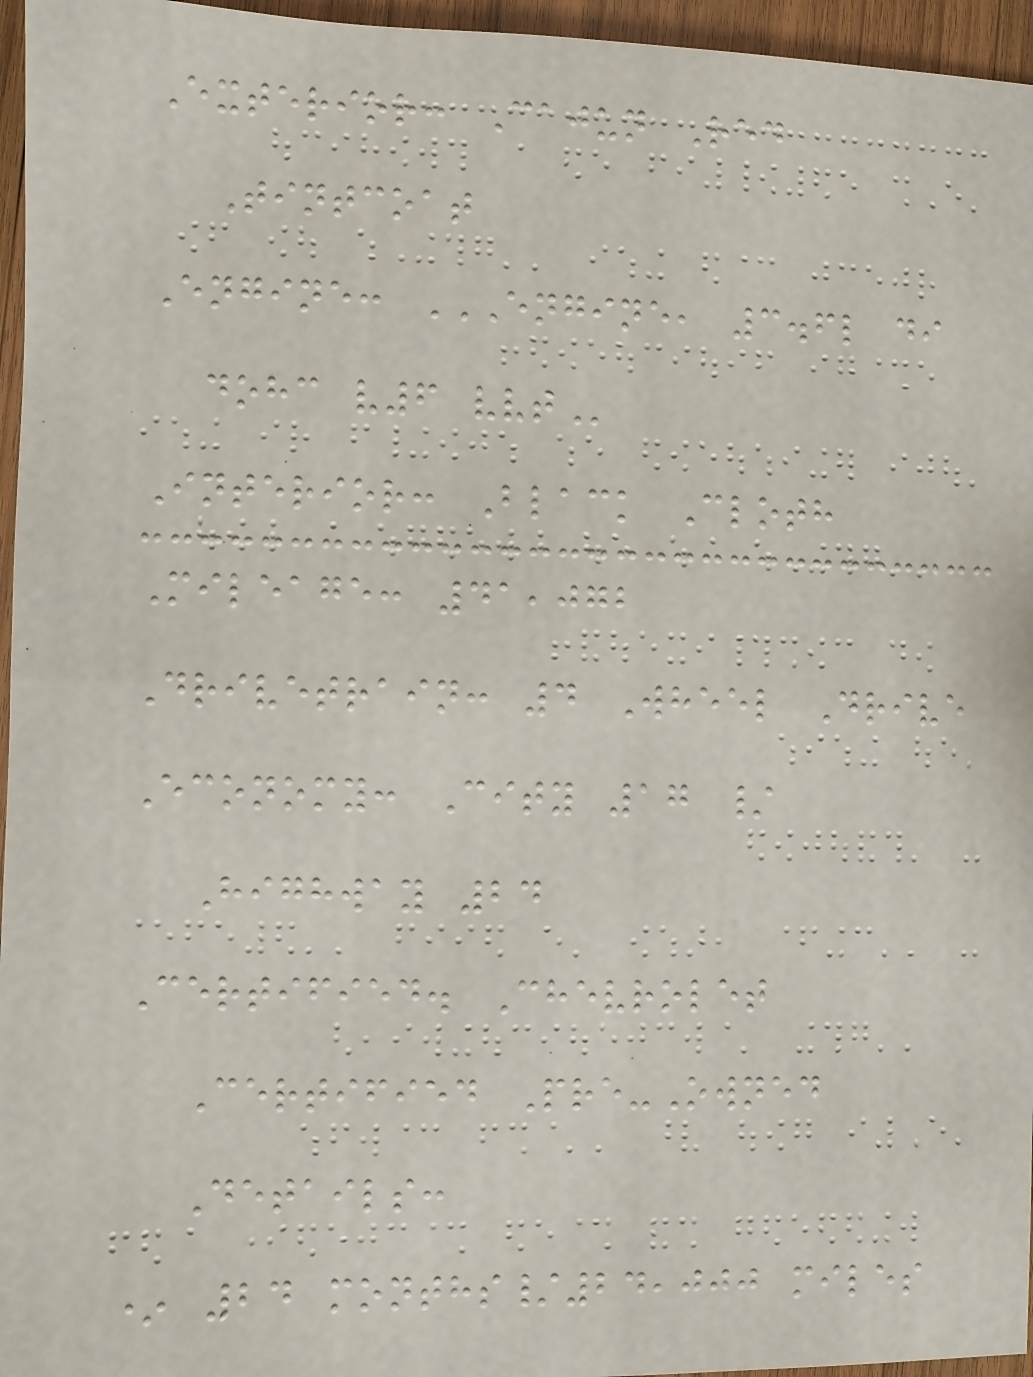Exterior: Cajun Red
Tintcoat
Engine: ENGINE, 3.6L DI
DOHC V6 VVT
Interior: Black Cloth
Mileage: 41,072
Drivetrain: 4 Wheel Drive
Economy: City 17 /
Highway 24
Certified. Chevrolet
Certified Pre-Owned
Details:
* 24 months/24,000 miles
